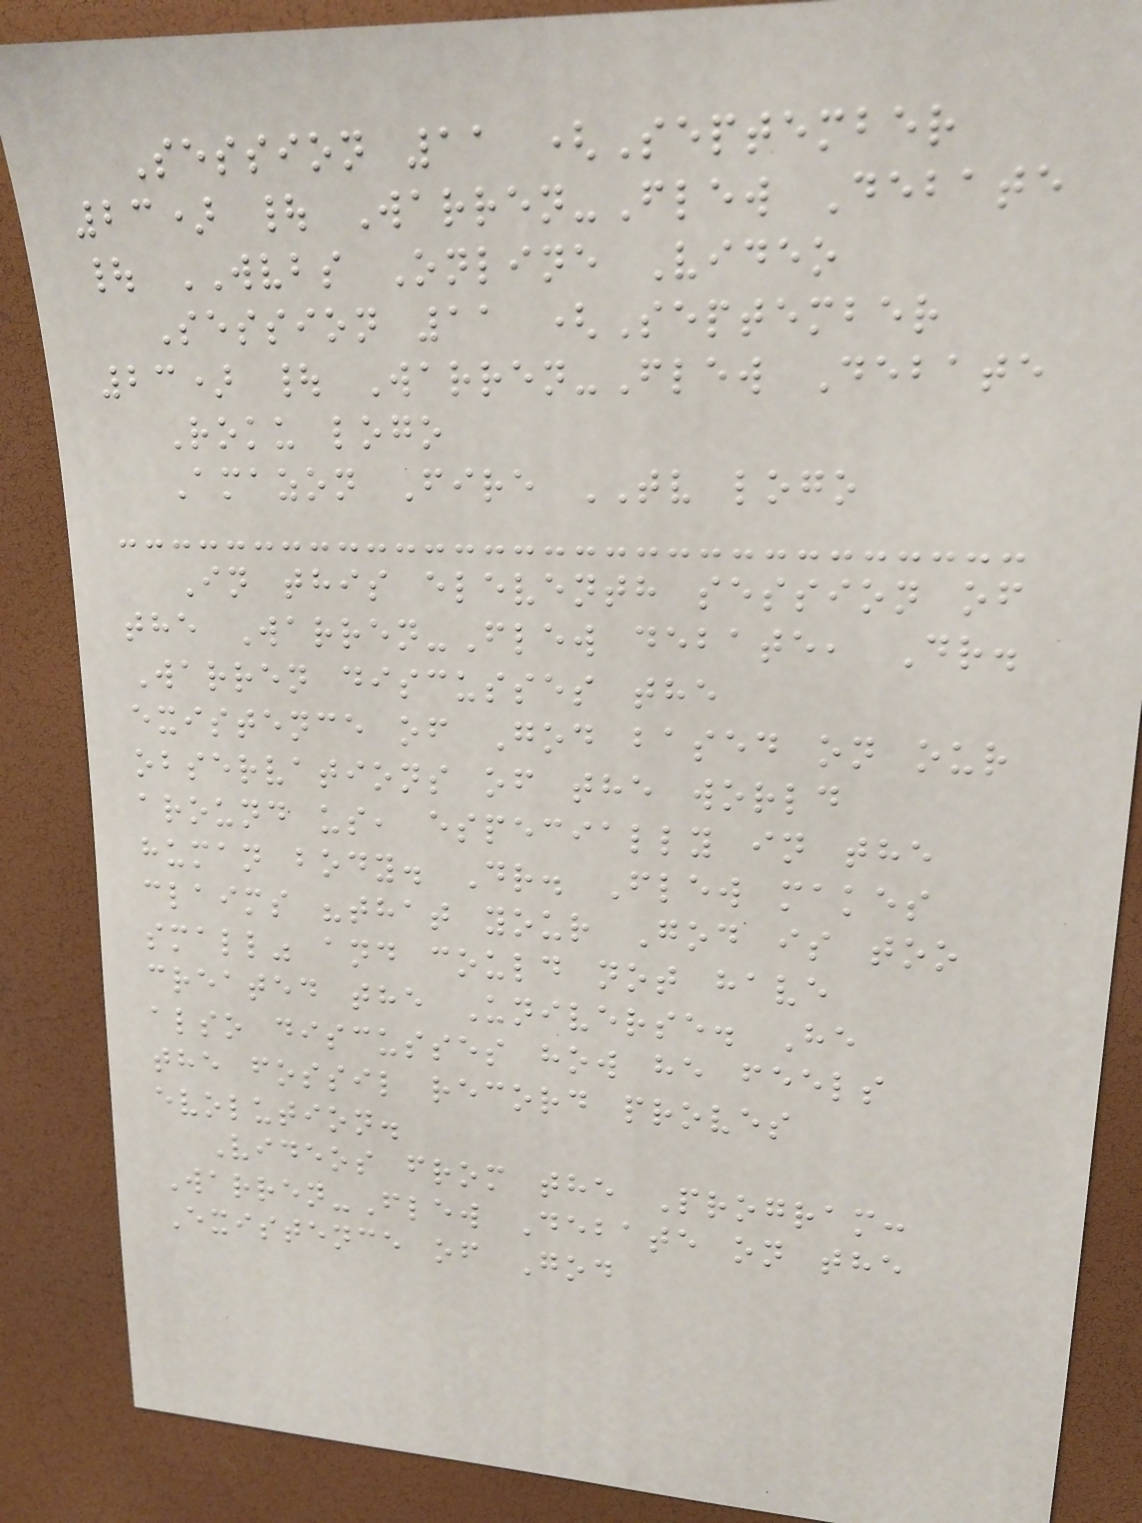Session 11 (September
23) | Warren-Flew Debate
| WVBS Online Video
Session 11 (September
23) | Warren-Flew Debate
Roku logo
Amazon Fire TV logo
In this eleventh session of
the Warren-Flew debate, Dr.
Warren discusses the
existence of God based on our
observations of the world
around us, especially in the
human body. Dr. Flew makes
claims "that your God is too
small" and could not have
created the Universe. He
also discusses how he feels
the fossil record proves
evolution.
Videos from the Program:
Warren-Flew Debate on the
Existence of God
